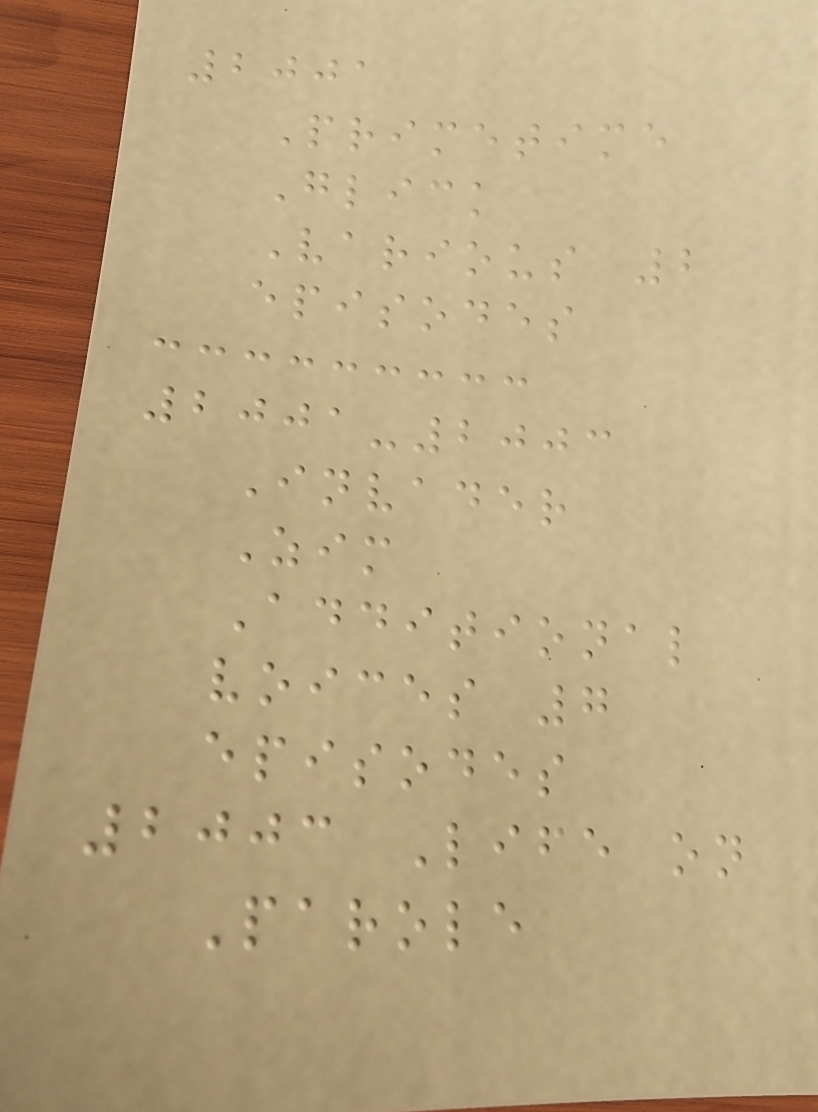2001
Primetime
Glick
Various 2
episodes
2001-2003
Invader
Zim
Additional
voices 7
episodes
2003 Life on
Parole
